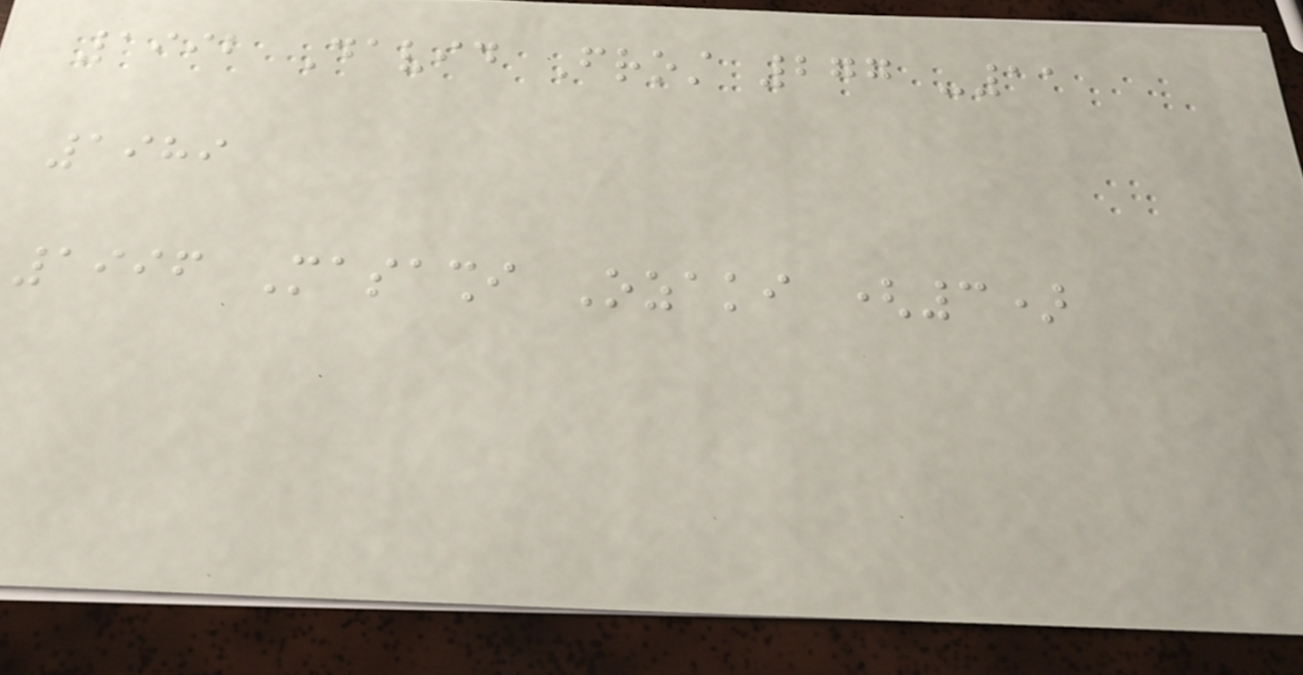1992 David Frost 277 -11
1989
1996 Masashi Ozaki (3)
